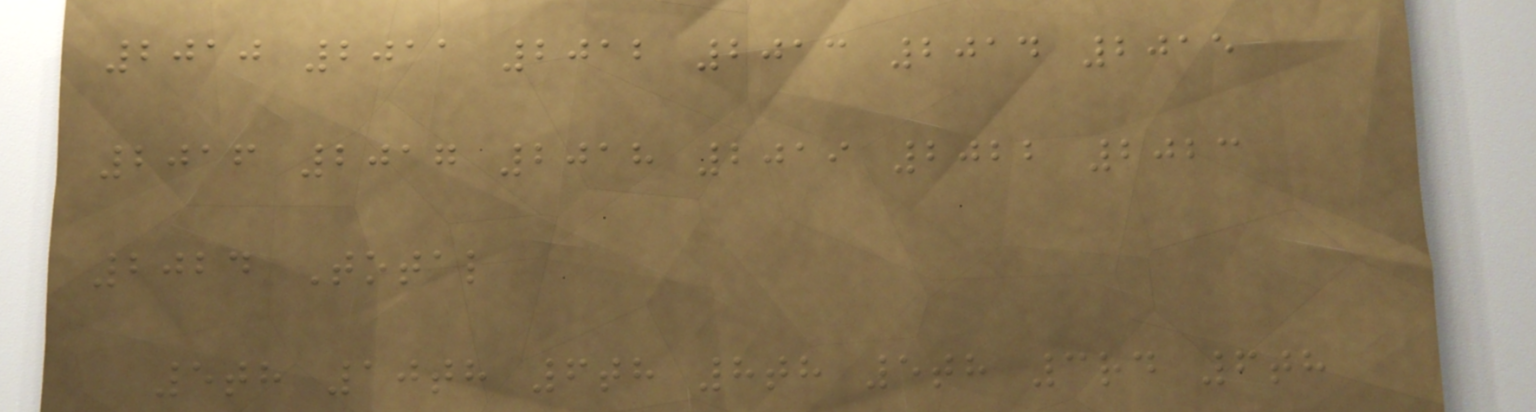2010 2011 2012 2013 2014 2015
2016 2017 2018 2019 2022 2023
2024 Total
5th 10th 6th 8th 5th 3rd 6th
